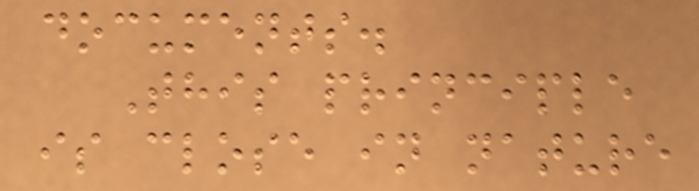documents.
This principle
is close in nature
